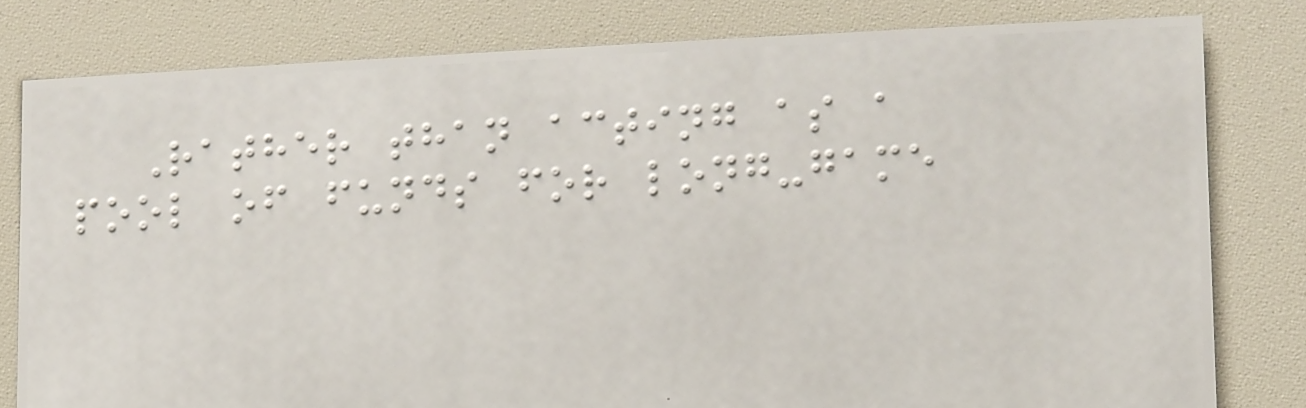Rather than acting as a
pool of funds for long-game
